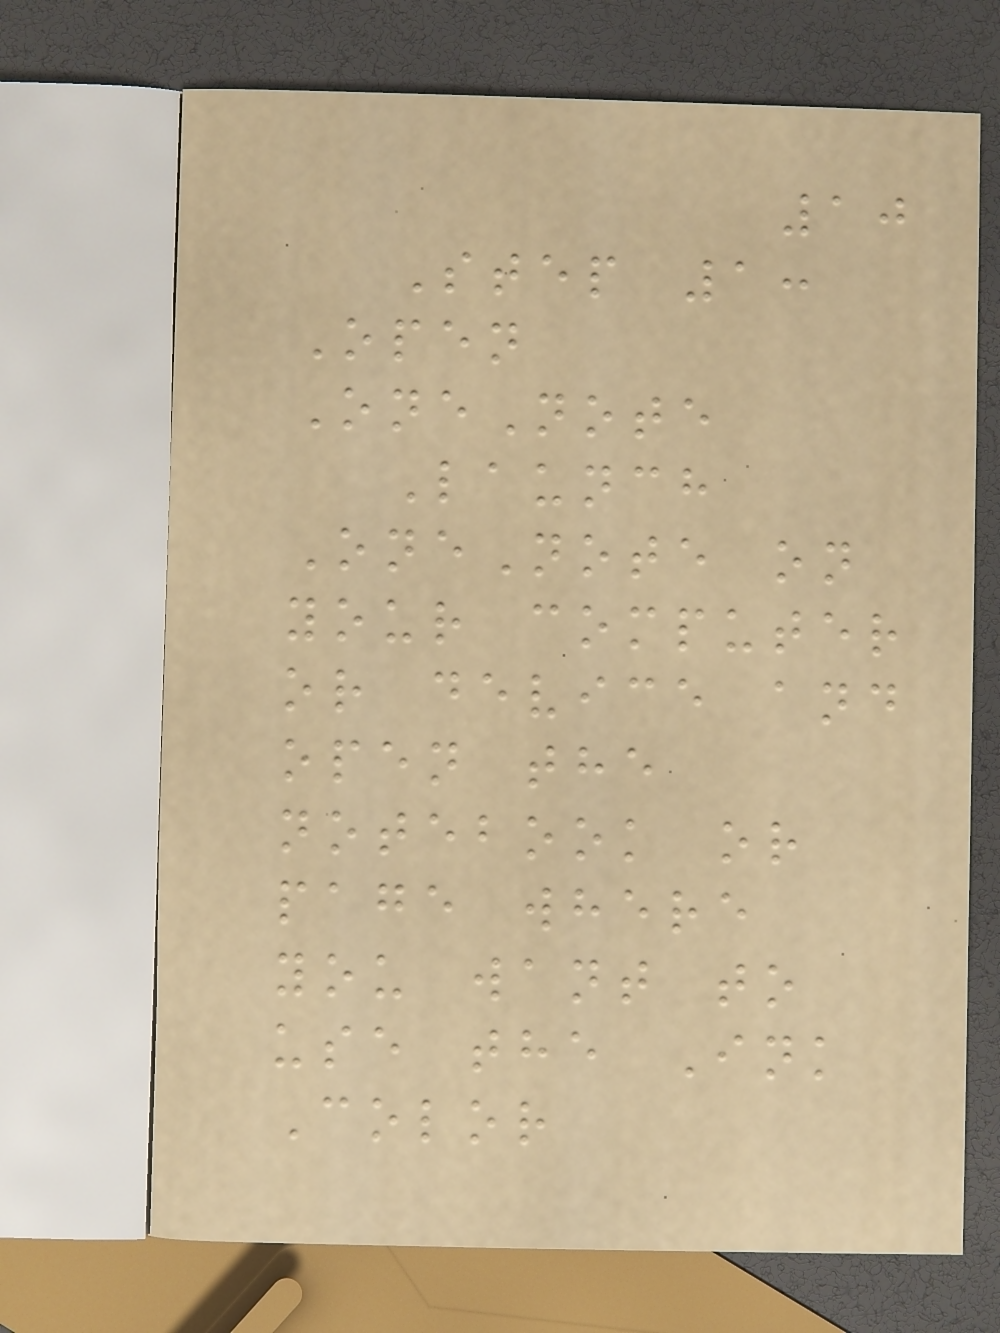10
Step 1:
Open
OneNote
Launch
OneNote on
your computer
or device and
open the
notebook or
page where
you want to
use the Ink
Color
